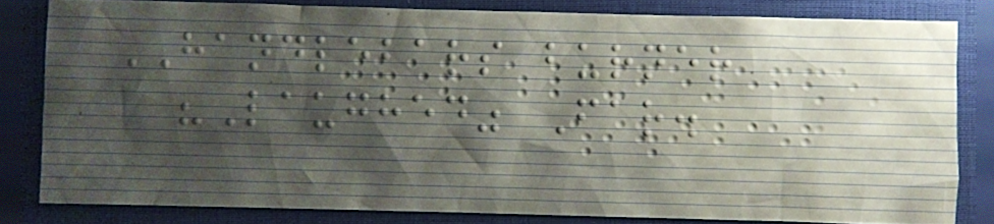HANDLEBARS burner
"Laughed" Far.
